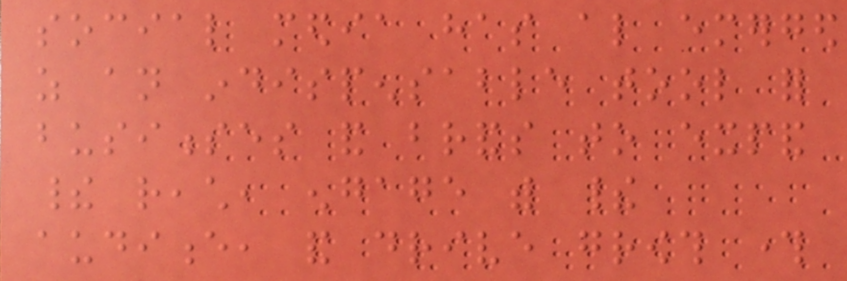social media has also emerged
as an indispensable tool for
businesses and brands to expand
their reach, engage with their
audience, and drive growth through
